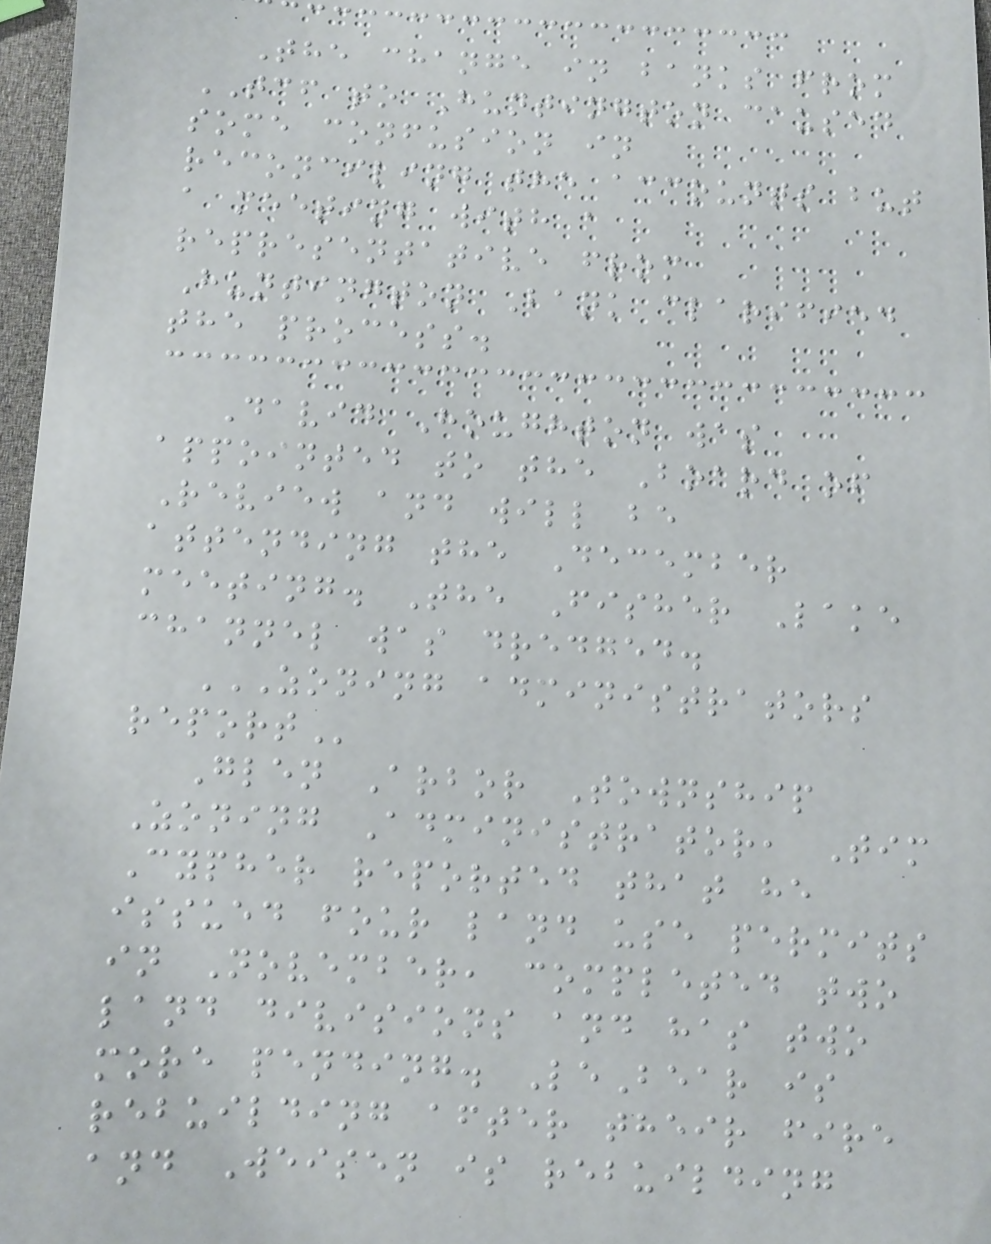The change in banks from
TCF to Huntington caused
some confusion in
reconciling the accounts but
a meeting with a
representative from
Huntington Bank clarified
the process.
David Houghton was
appointed to the Board of
Review and will be
attending the December
meeting. The Fisher Lake
channel was dredged.
ZONING ADMINISTRATORS
REPORT
Glen Arbor Township
Zoning Administrator, Tim
Cypher reported that he
issued four land use permits
in November, completed two
land divisions and has two
more pending. LeBear is
rebuilding after their fire
and Weisen is rebuilding
